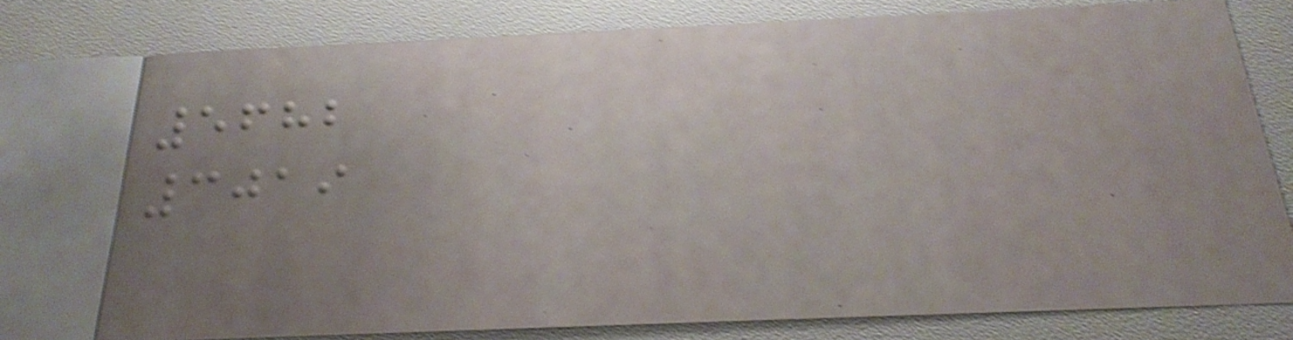5682
3019
